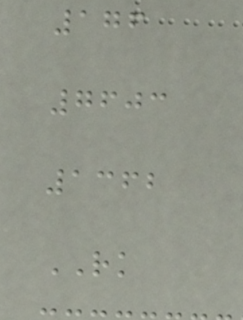176
7603
1362
RK
